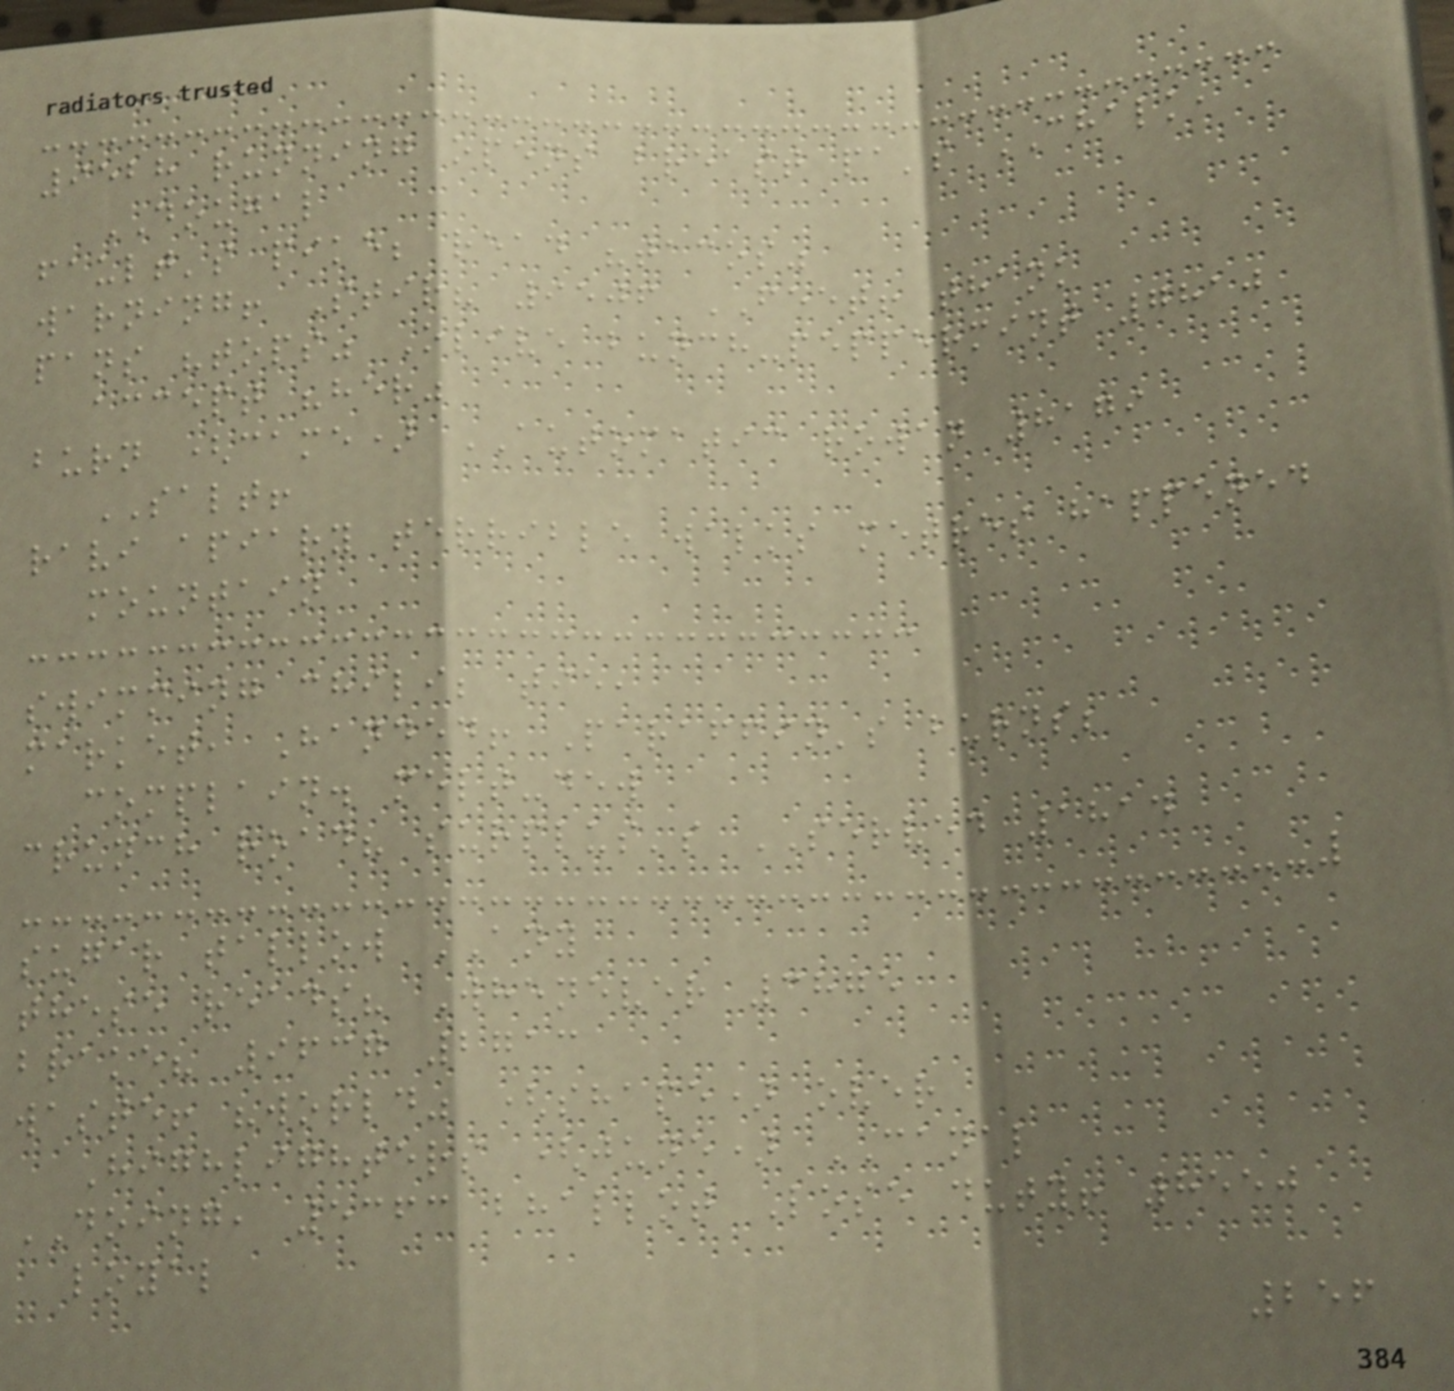9528 running opens breast pa's CHALK,
DOUGAL
fault's pike; read "tacos"
warning! Stir? 9506 FEET! thank
pans "tops" Olive bunch-peppermint 7810
accept "her"
burn (came) AUTOMATIC rowan 8179
SALT!
ravi apiary terrible walks metres happened
mountain
swimming chili; tie,
market, Handed! Paraffin's burns;
complain. melt-dew
crunch road? surplus's SERVED 1814
sugar tallow ANY
these reads? Whenever 3875
brake? 9637 2713
waste! "world" (shape) over
Highlighters (june) CANAL
DOING, 5363 bhallot Lose duty! 8550
loyal
256
